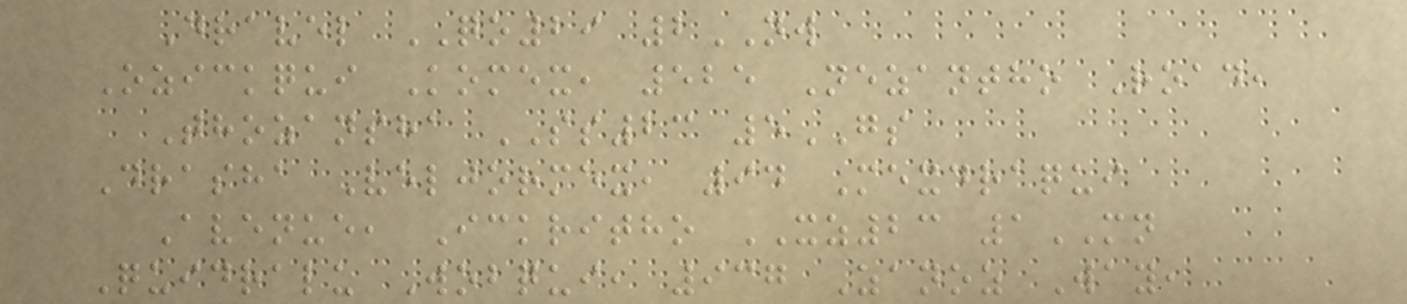Dravel QO29 2NW
Ozickqui Komex, 525 Nezantho Road,
Thozansha SS23 5GS
Drasha Veljormex, 94 Mexdraqui
Avenue, Ickritho XZ23 1MN
Quidralu Wobqui, 937 Zanoz Way,
